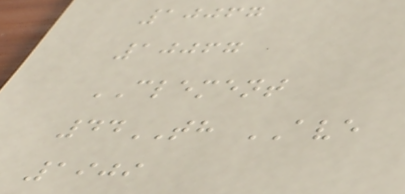10067
10067
CLEMENT
44TH AVE
1909
